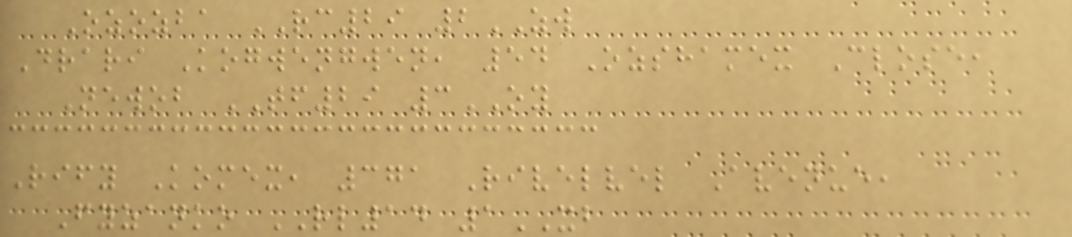Ozozba RC29 2ZW
Drari Kogwengwen, 54 Ozshamex Close,
Newob TF29 3OY
Rify Komex, 371 Rivelvel Avenue,
Fyzanko RL14 1XB
